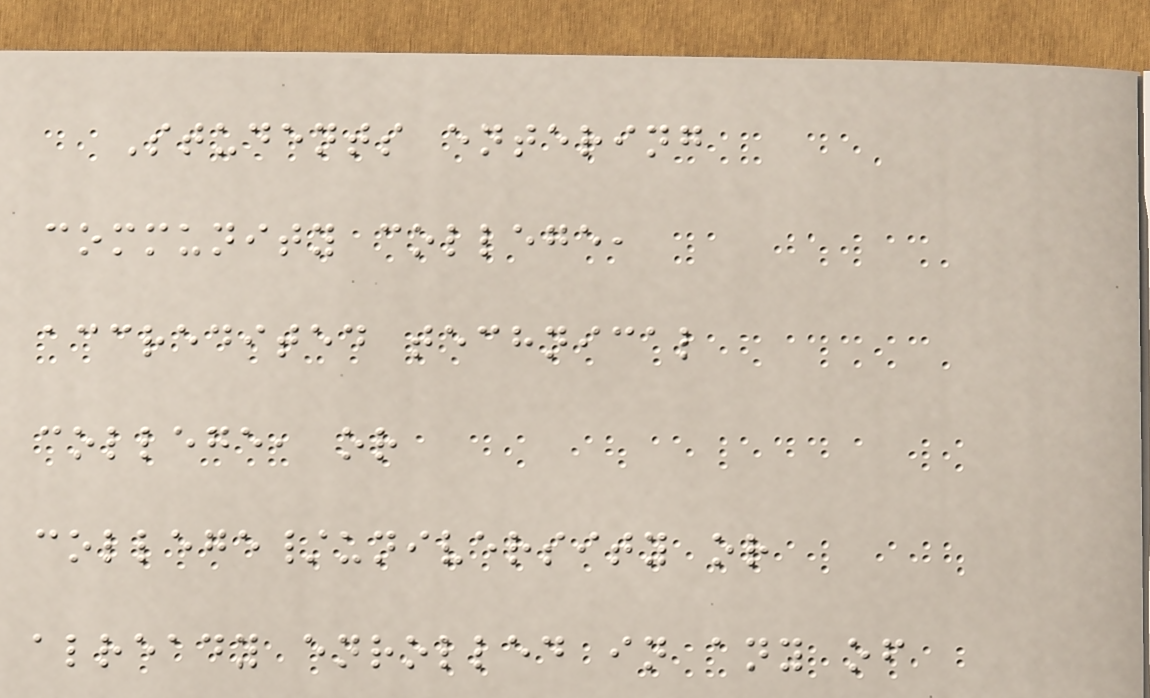Students entering
community college,
accredited technical
college, or
college/university or
already enrolled in any of
